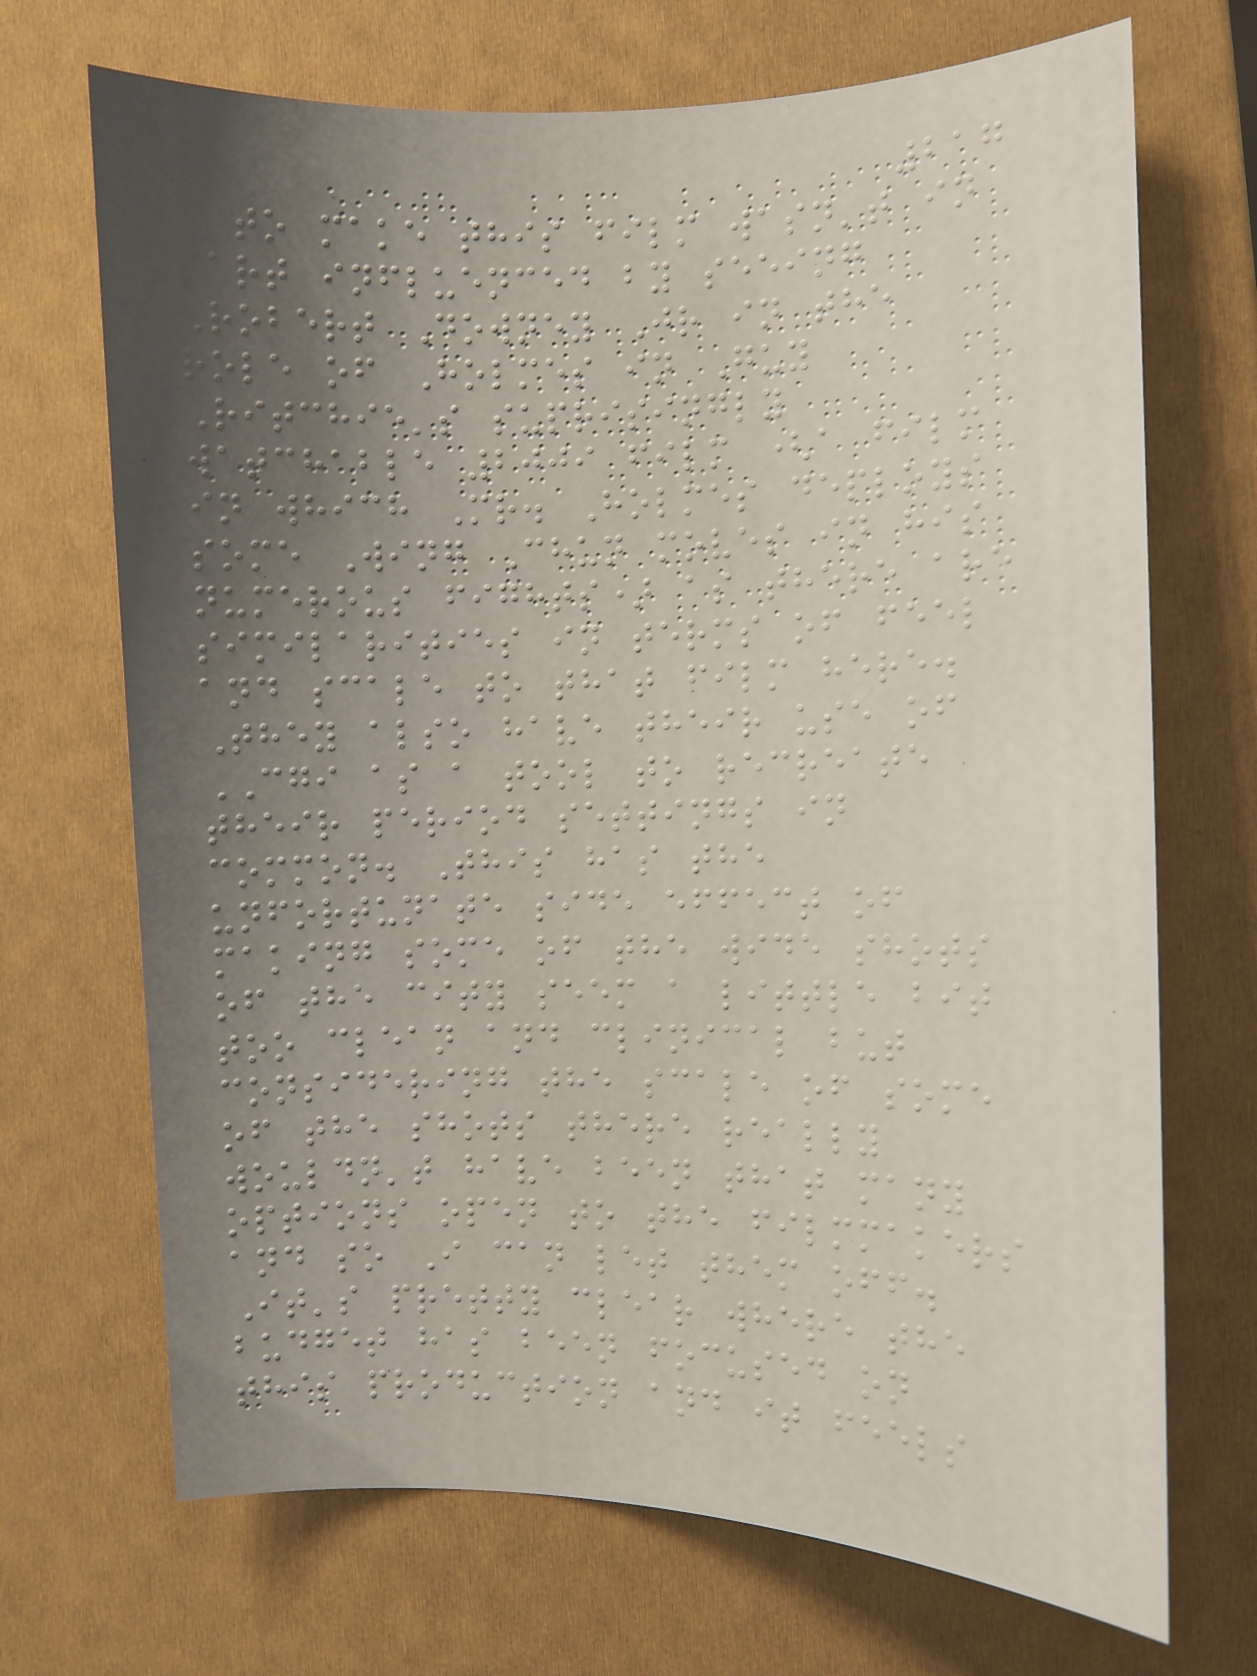217
to make this film wasn't in
part influenced by seeing
Robert Downey Jr in the
role of Holmes in Guy
Ritchie's suprisingly
watchable 2009 film (a film
in which Mr. Holmes deploys
some Wing Chun moves in his
numerous fights) as there are
similarities in terms of feel
and scale to that film here.
They also have their use of
CGI as a tool to recreate
their period settings in
common. This has the
unfortunate side effect of
making some of the wide shots
of the city seem a little bit
too clean and clinical but
considering the scale of some
of the shots there really
wouldn't have been that many
options open to the filmmakers
and so I can let them off.
It's pretty clear where the
budget has been focused on
this production and it feels
